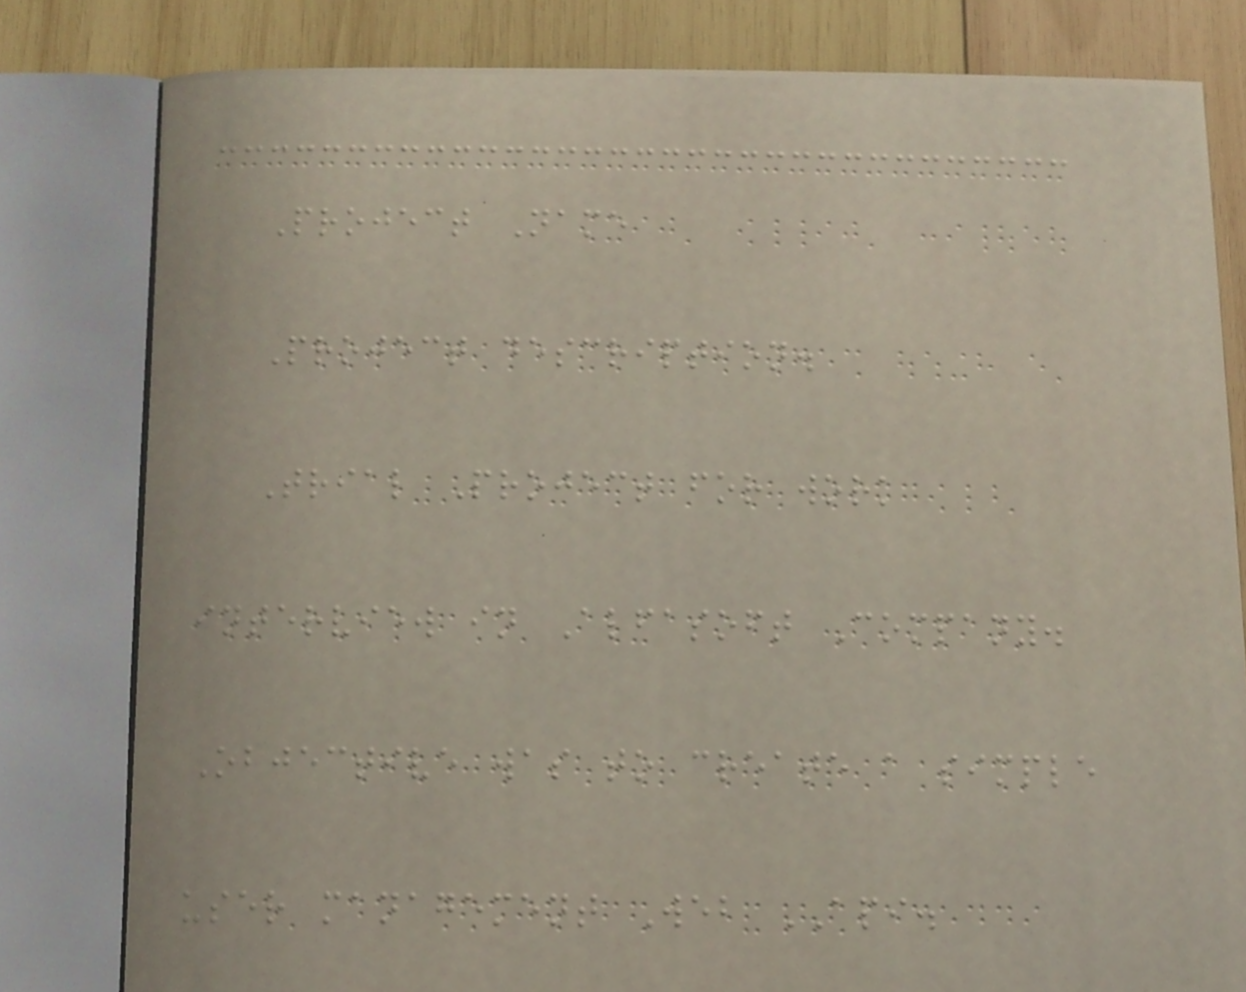Project Name
Project description.
Trial Project for work
interview in Alfasoft Company.
Objective was to create a simple
user management Web API.
